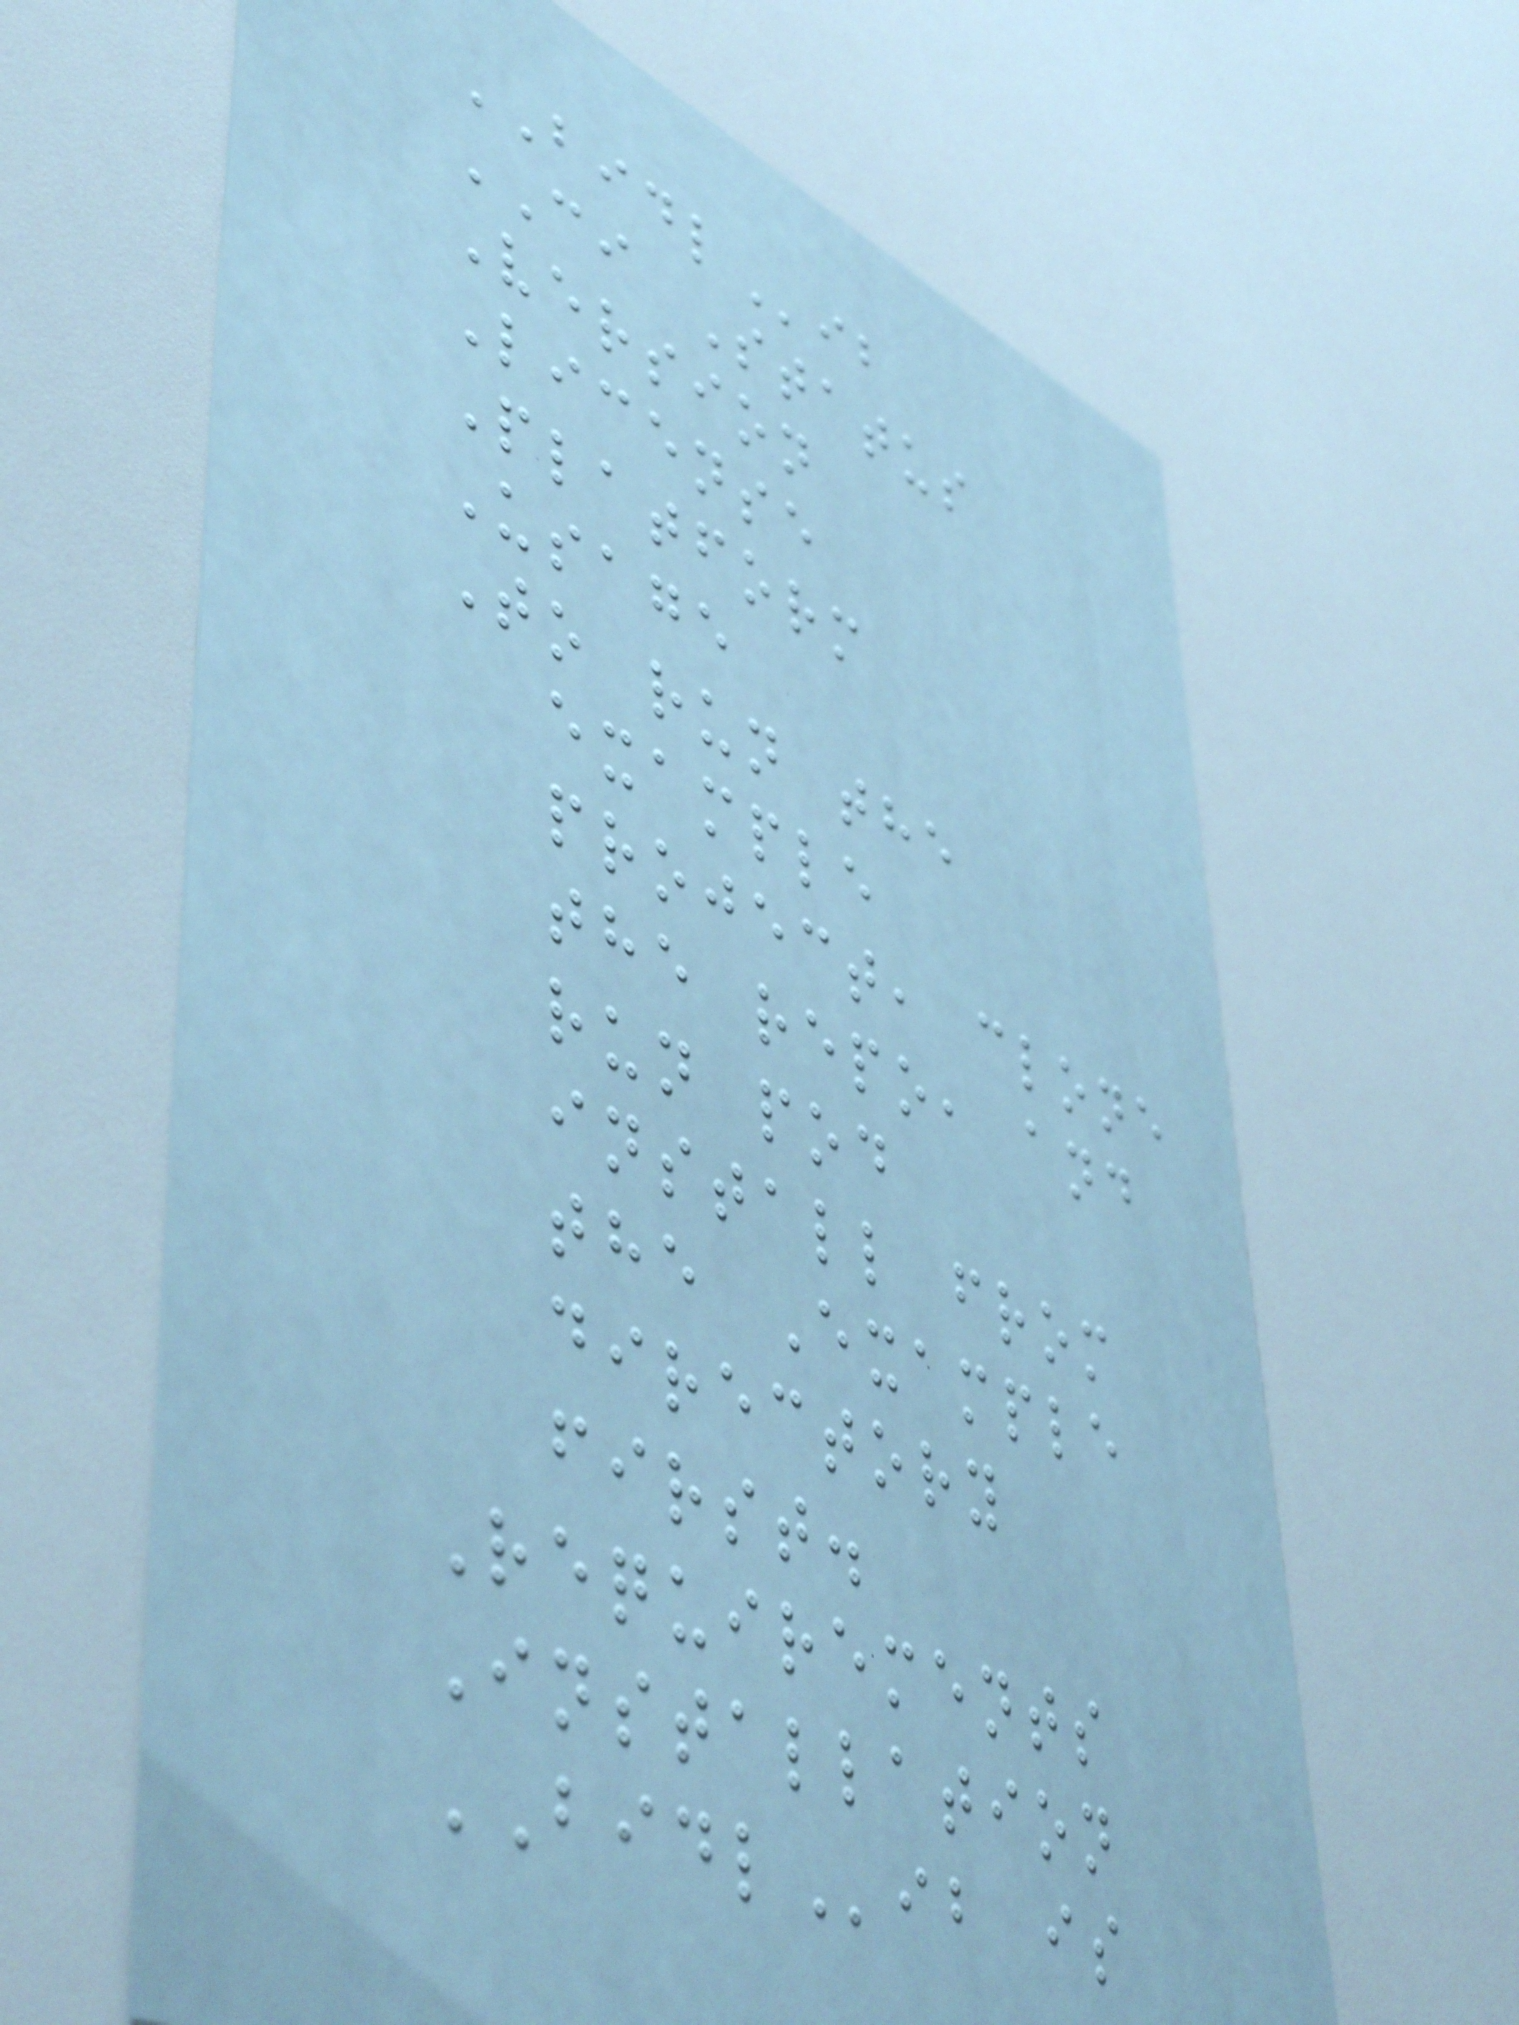BIDLib
CI Status
Version
License
Platform
Usage
To run the
example
project, clone
the repo, and
run pod
install from
the Example
directory
first.
Requirements
Installation
BIDLib is
